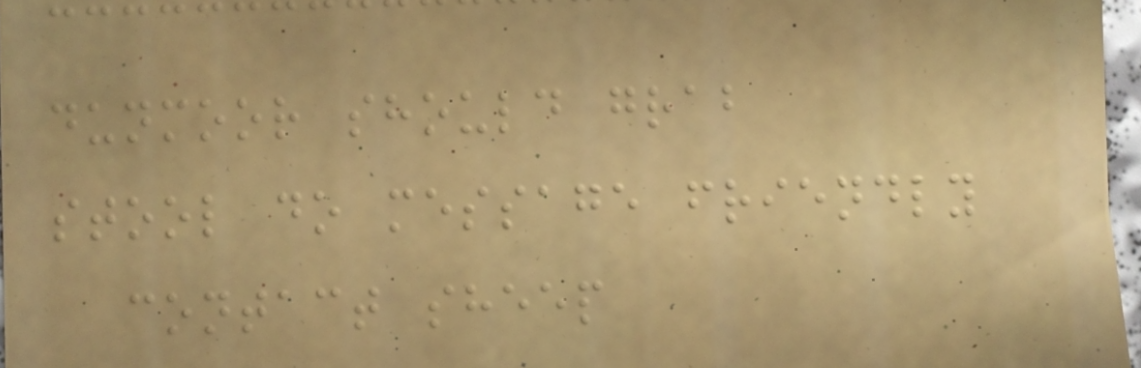dunmoor should grab
stool do message friendly
contact sheep
